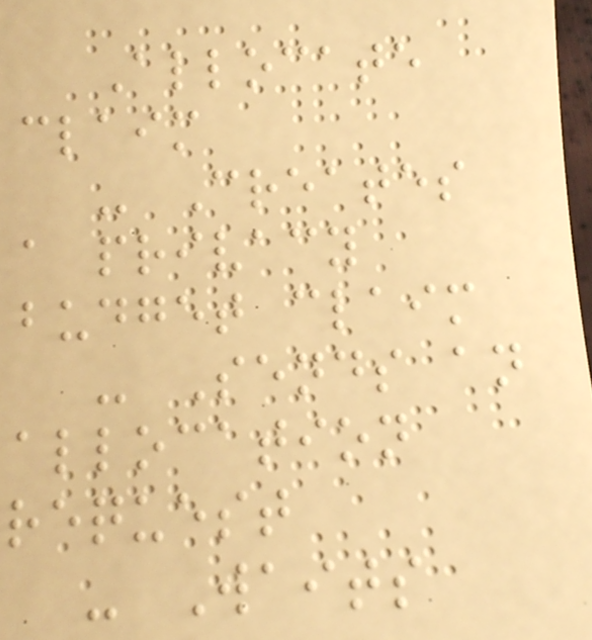Allocate
claim
- Creates
a privacy
budget claim
- Sends an
allocation
request
- Waits
